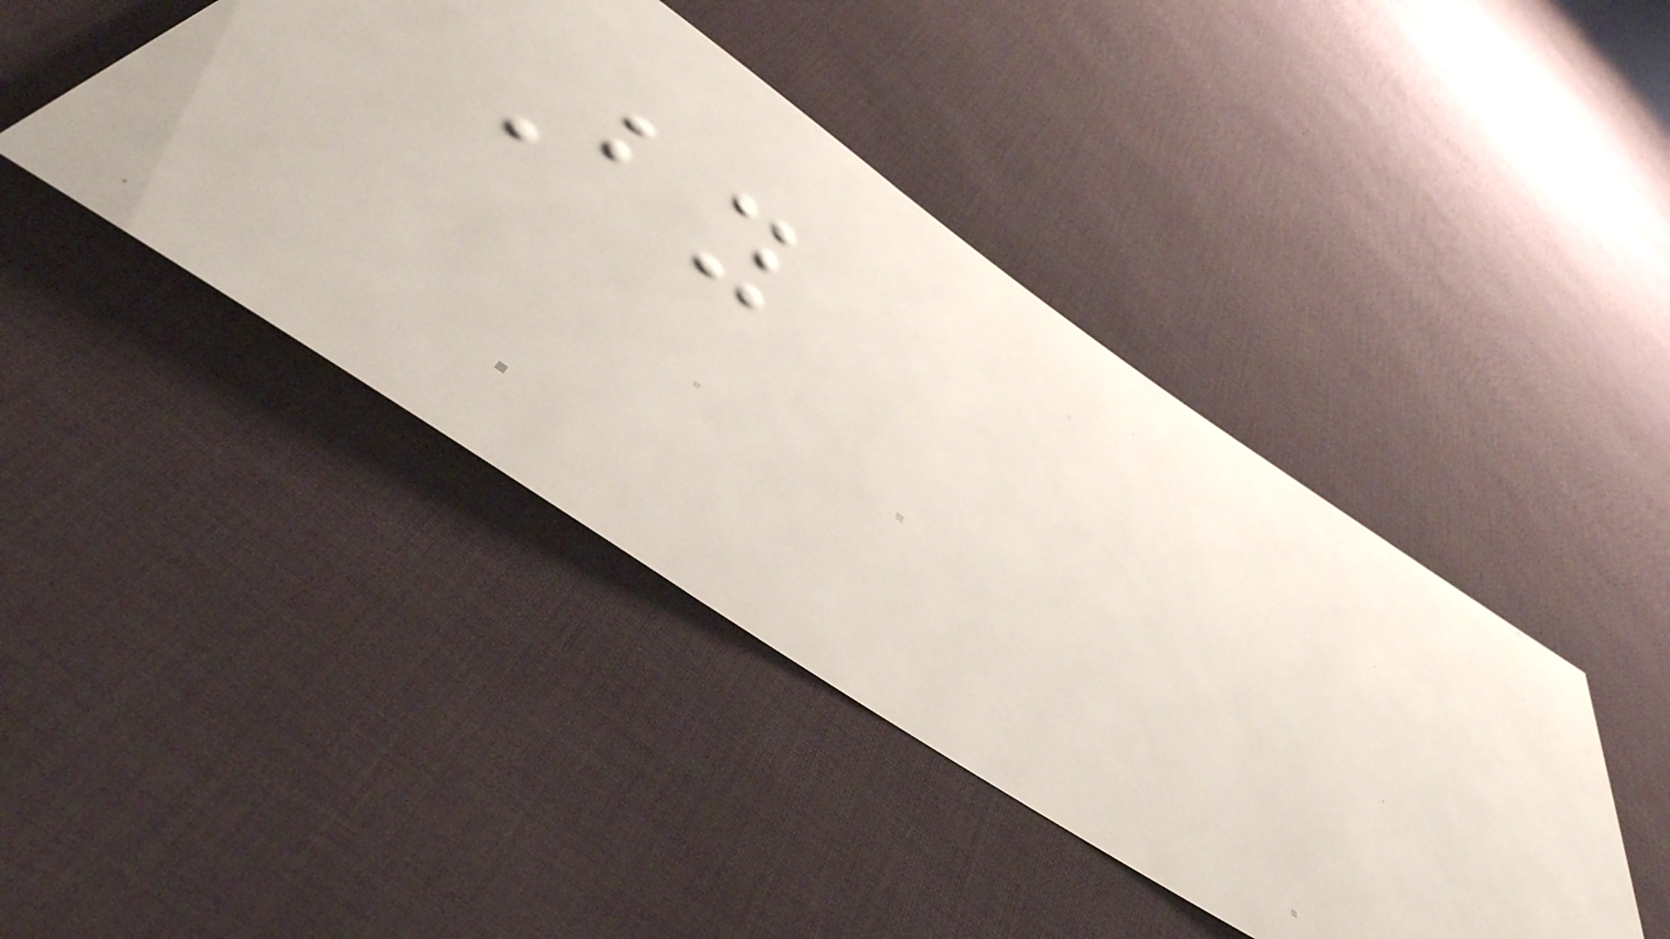By
